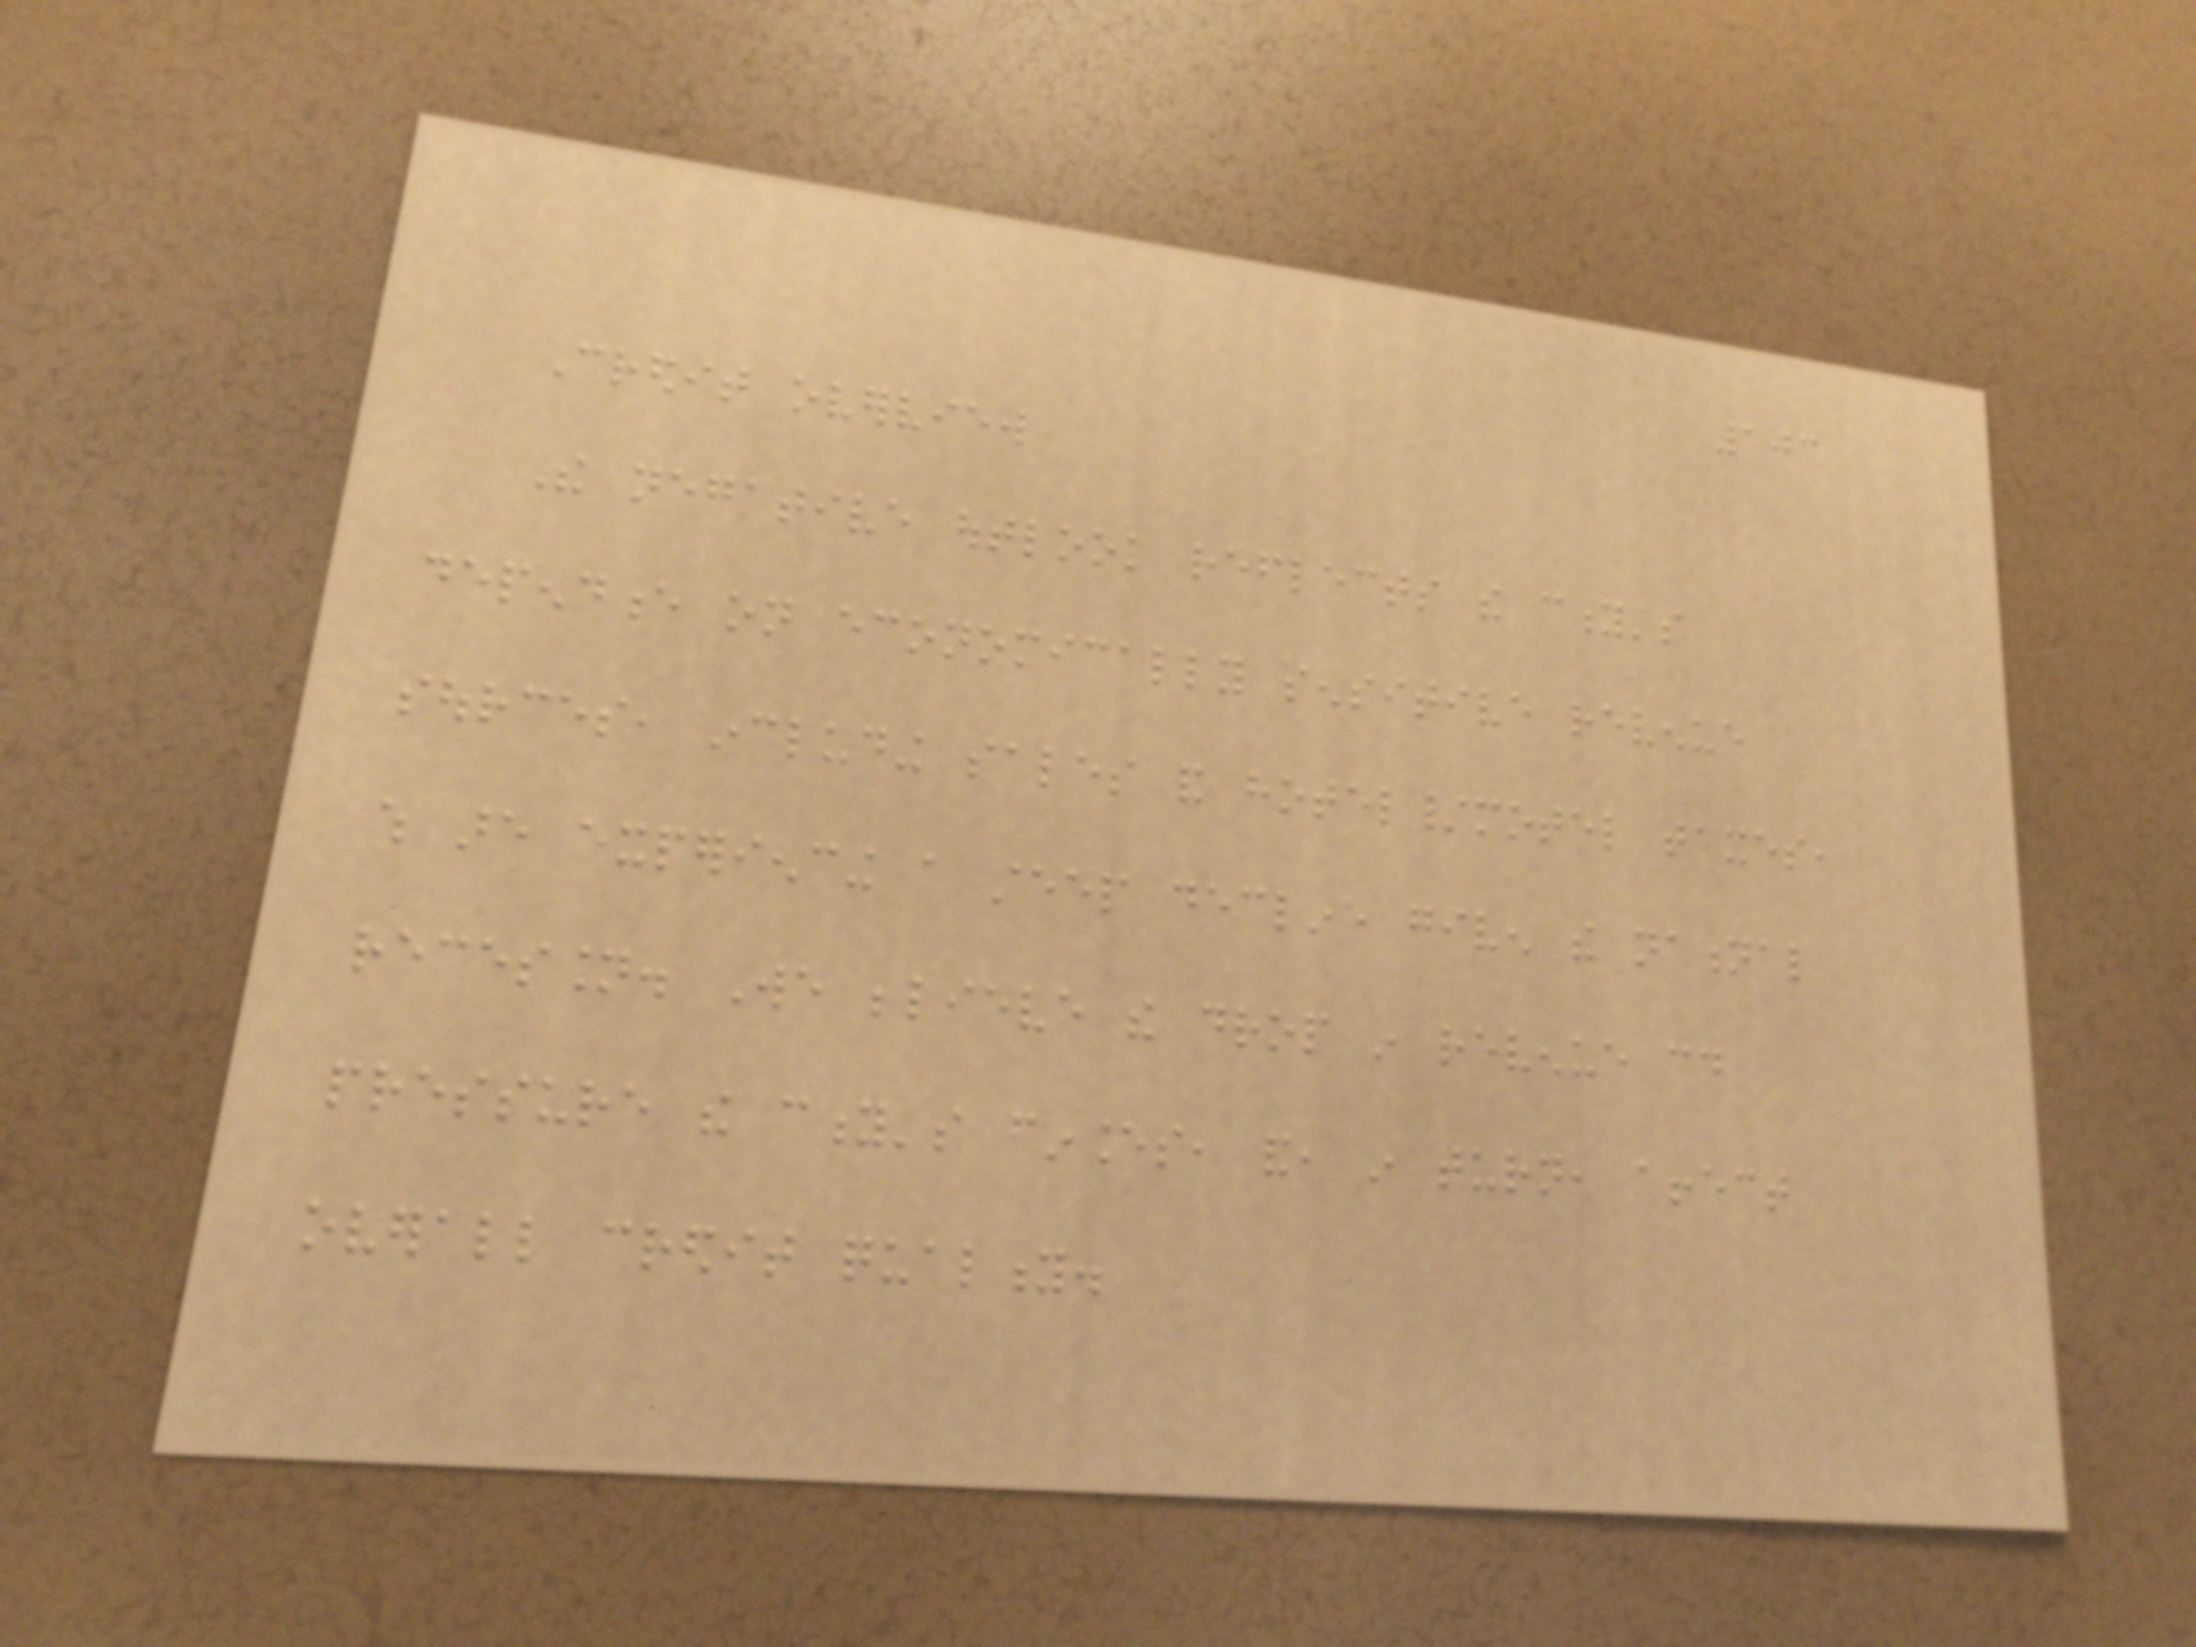103
Credit overview
The negative outlook reflects the city's
dependence on economically sensitive revenue
sources, including sales and hotel/motel taxes,
which are experiencing a steep decline given the national
recession. We believe the drop in revenue could
pressure the city's finances, and, in turn, affect
overall credit quality.
